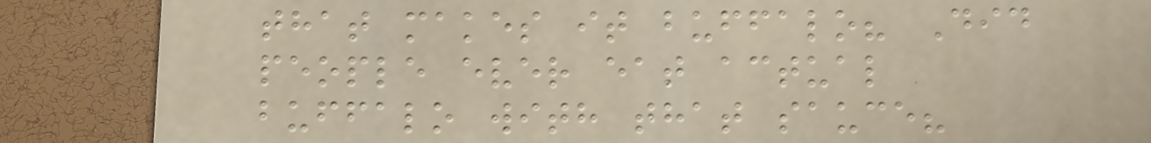that makes it buffalo? Did
people ever eat actual
buffalo with that sauce?
